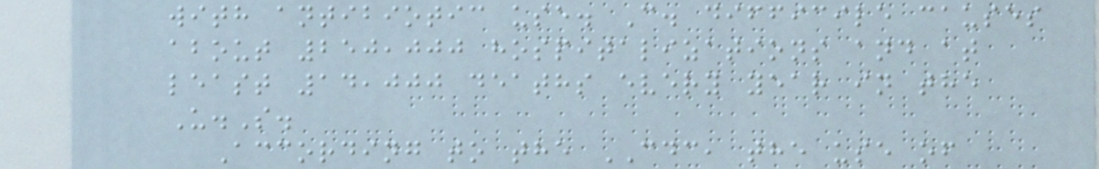with antibiotic use. C. difficile causes
about 250,000 hospitalizations and at
least 14,000 deaths every year in the
U.S.
According to the CDC, the use of
